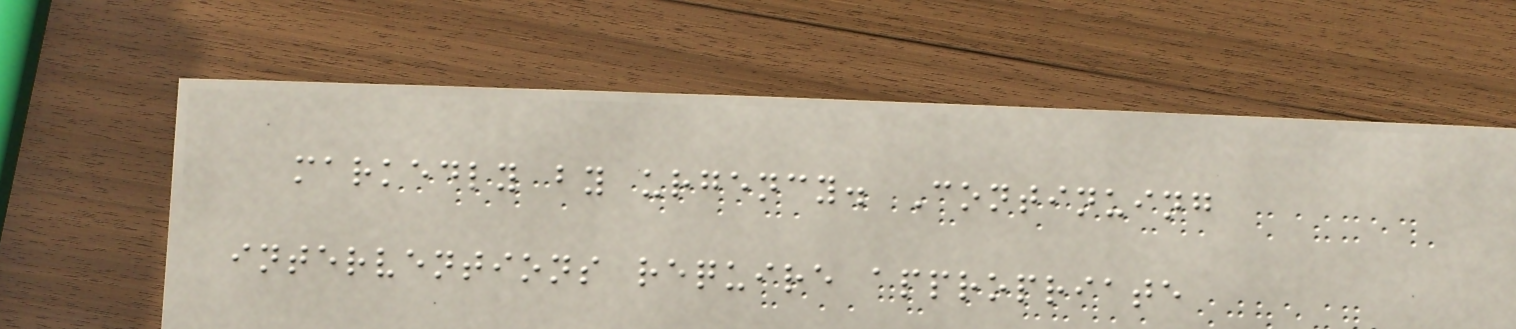markedly by urgency. Continuing
interventions require appropriate
